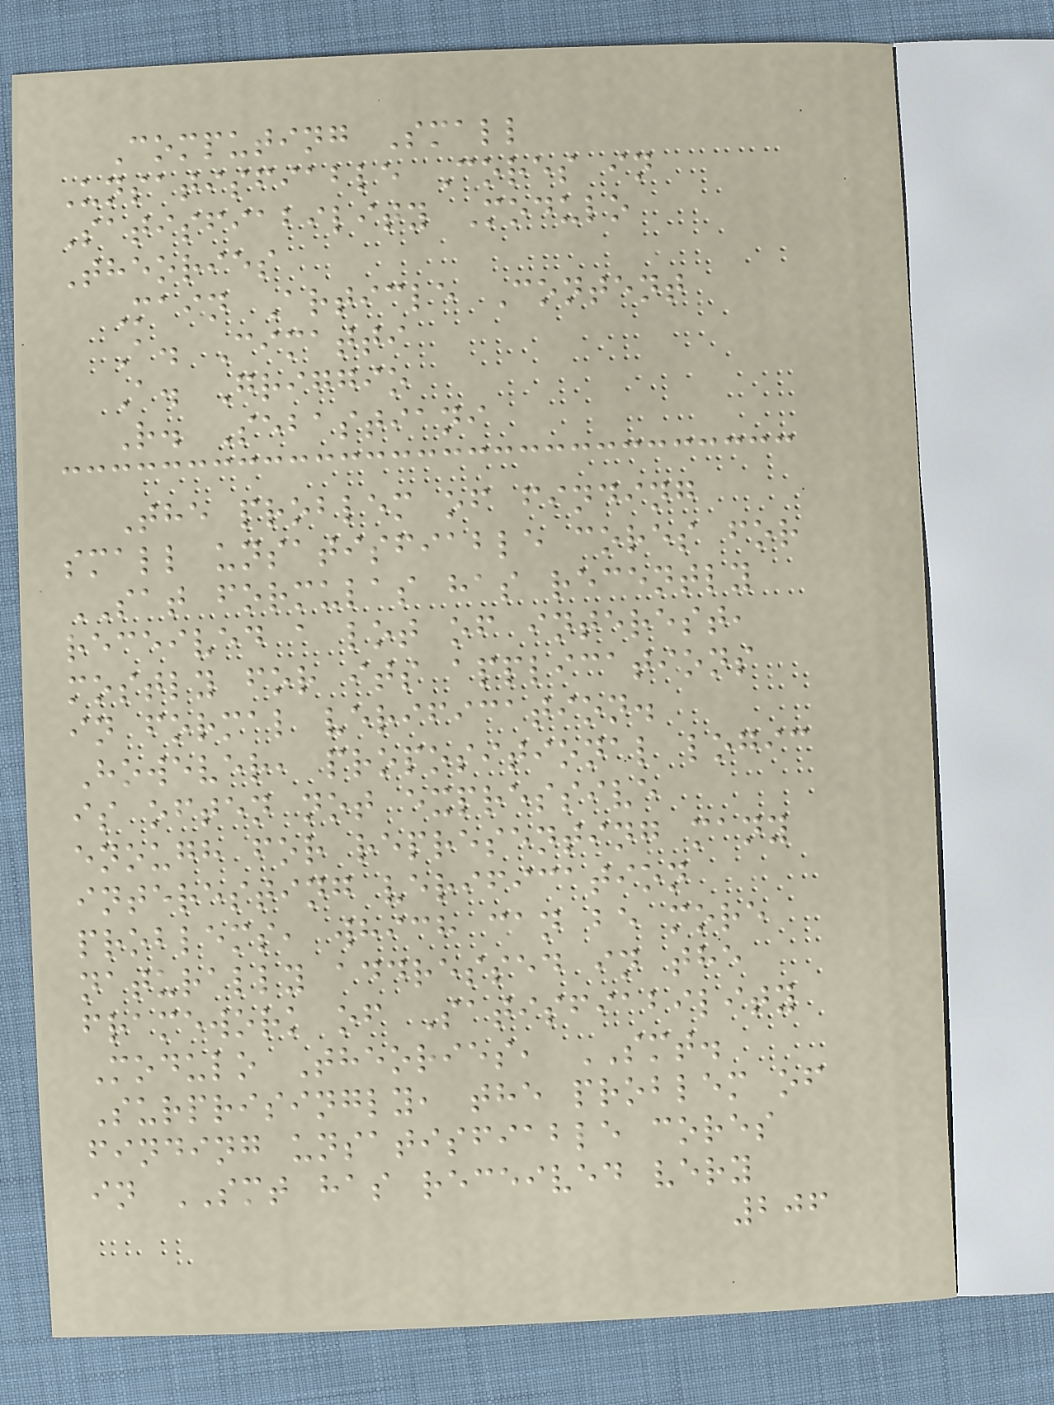Computing Small
Unsatisfiable Cores in
Satisfiability Modulo
Theories
Main Article Content
A. Cimatti
A. Griggio
R. Sebastiani
The problem of finding
small unsatisfiable cores for
SAT formulas has recently
received a lot of interest,
mostly for its applications
in formal verification.
However, propositional logic
is often not expressive
enough for representing many
interesting verification
problems, which can be more
naturally addressed in the
framework of Satisfiability
Modulo Theories, SMT.
Surprisingly, the problem of
finding unsatisfiable cores
in SMT has received very
206
